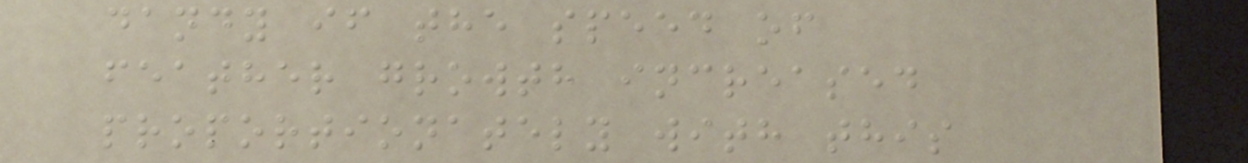dandy if the speed of
feather growth increased
proportionately with this
